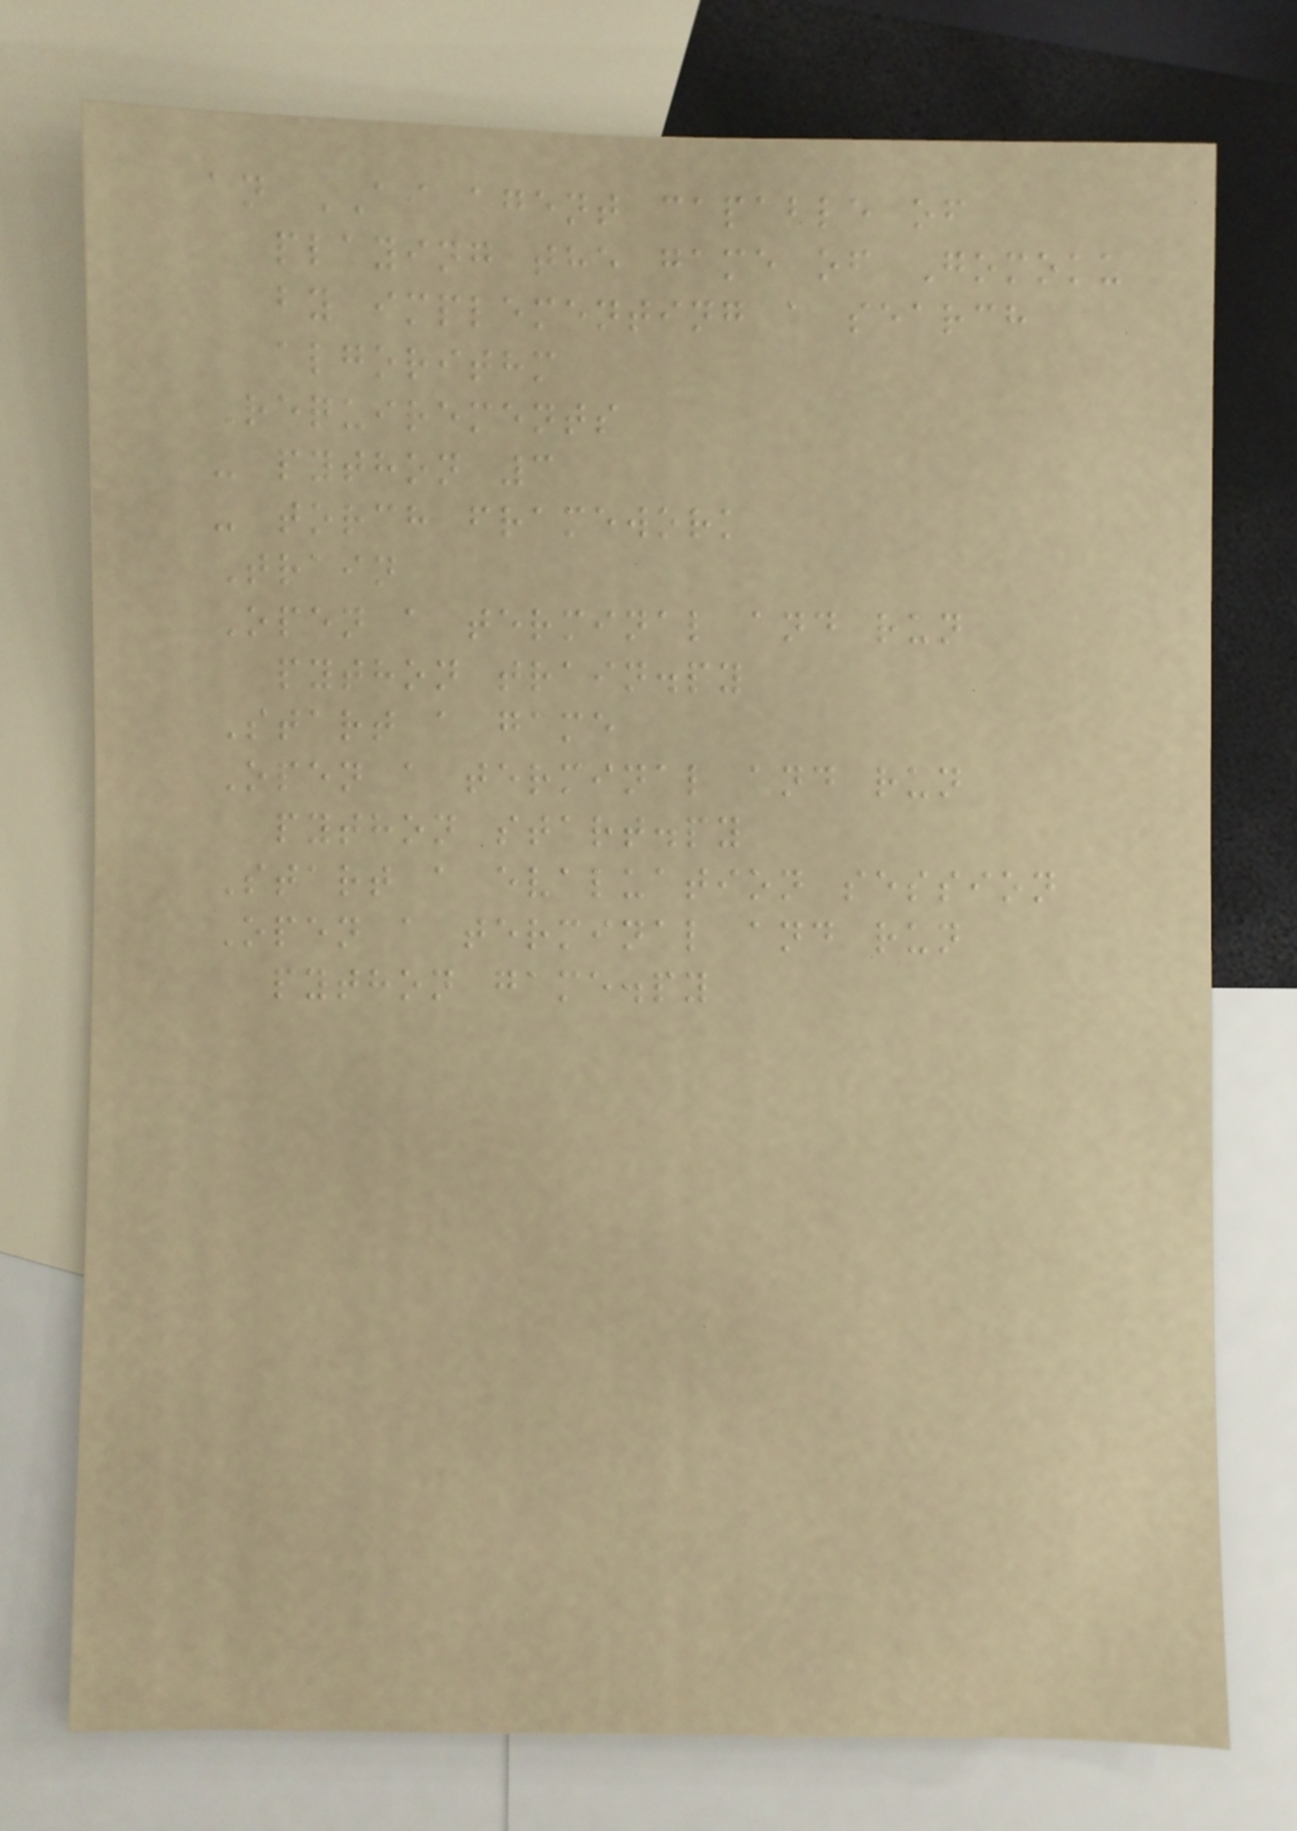an AI agent capable of
playing the game of Gomoku
by implementing a search
algorithm
Requirements
- python 3
- torch framework
Train
Open a terminal and run
python train.py
Start a game
Open a terminal and run
python start.py
Start a evaluation session
Open a terminal and run
python game.py
